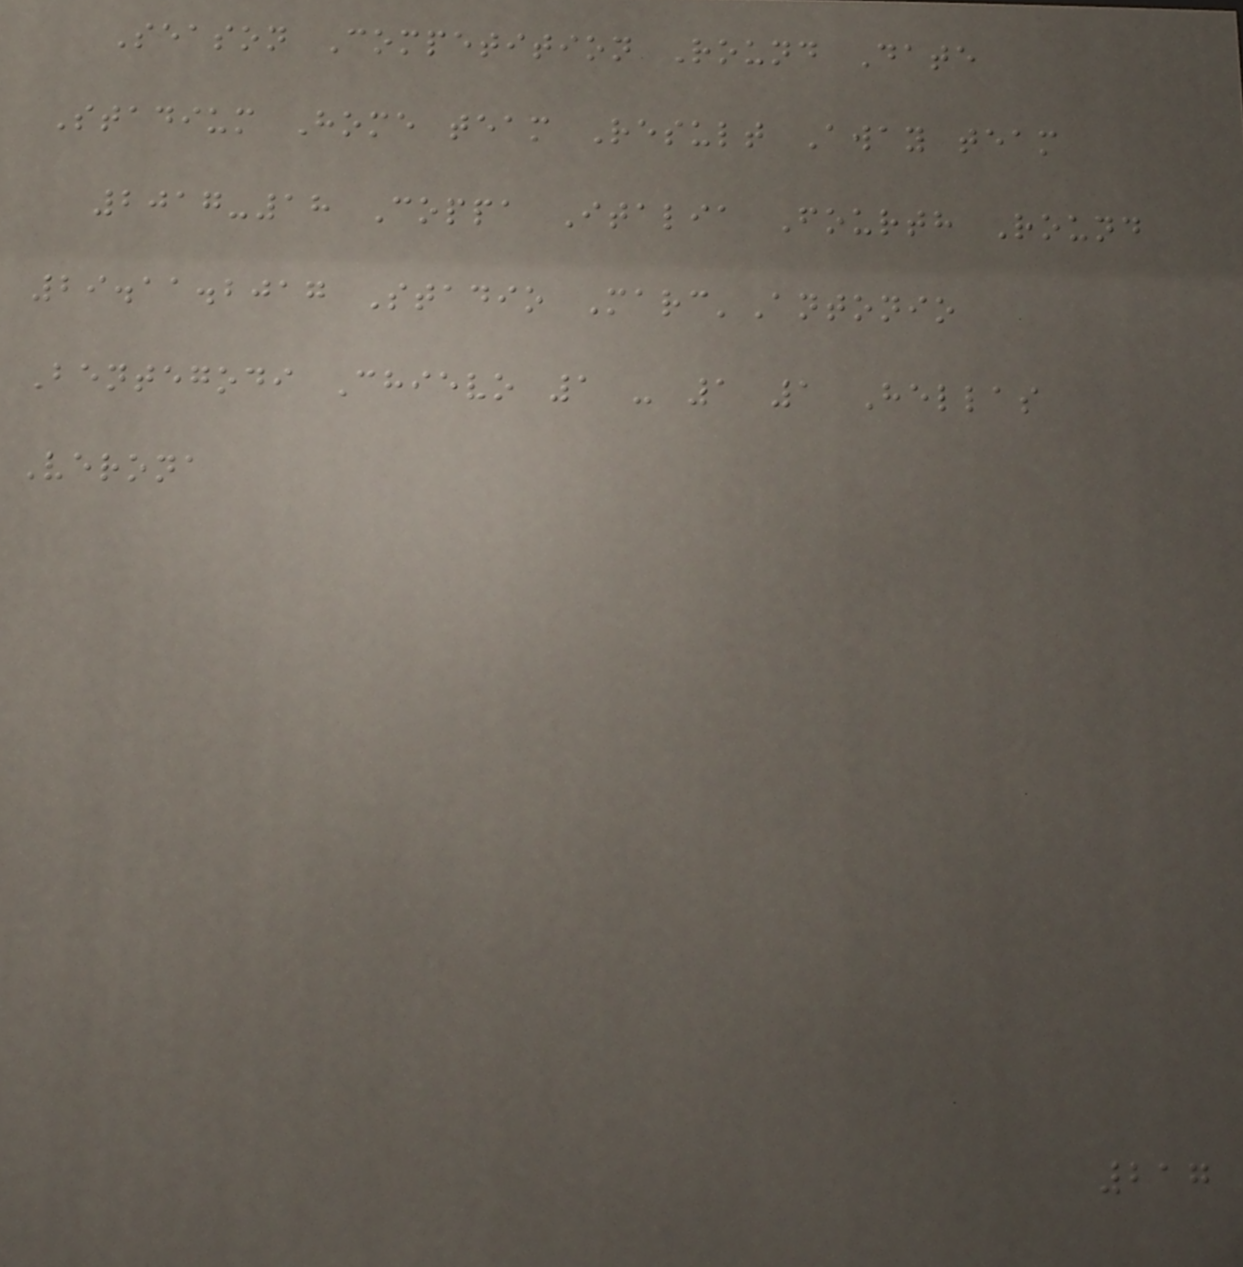Season Competition Round Date
Stadium Home team Result Away team
2017-18 Coppa Italia Fourth Round
29.11.2017 Stadio Marc'Antonio
Bentegodi Chievo 1 - 1 1 Hellas
Verona
217
